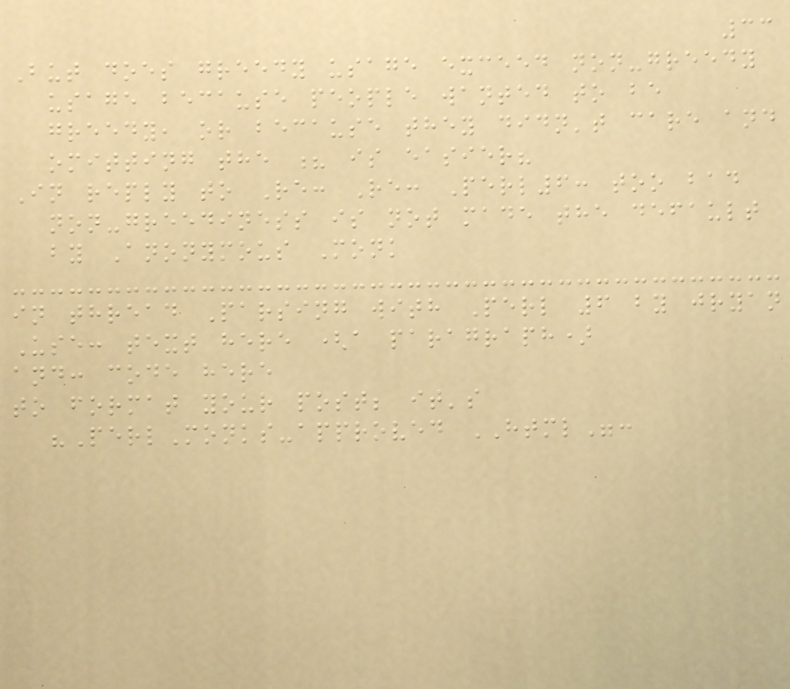33
But does greedy usage exceed non-greedy
usage because people wanted to be
greedy, or because they didn't care and
omitting the ? is easier?
In reply to Re: Re: Perl6: too bad
non-greediness is not made the default
by Anonymous Monk
in thread Parsing with Perl 6 by jryan
Use: text here (a paragraph)
and: code here
to format your post; it's
"PerlMonks-approved HTML":
